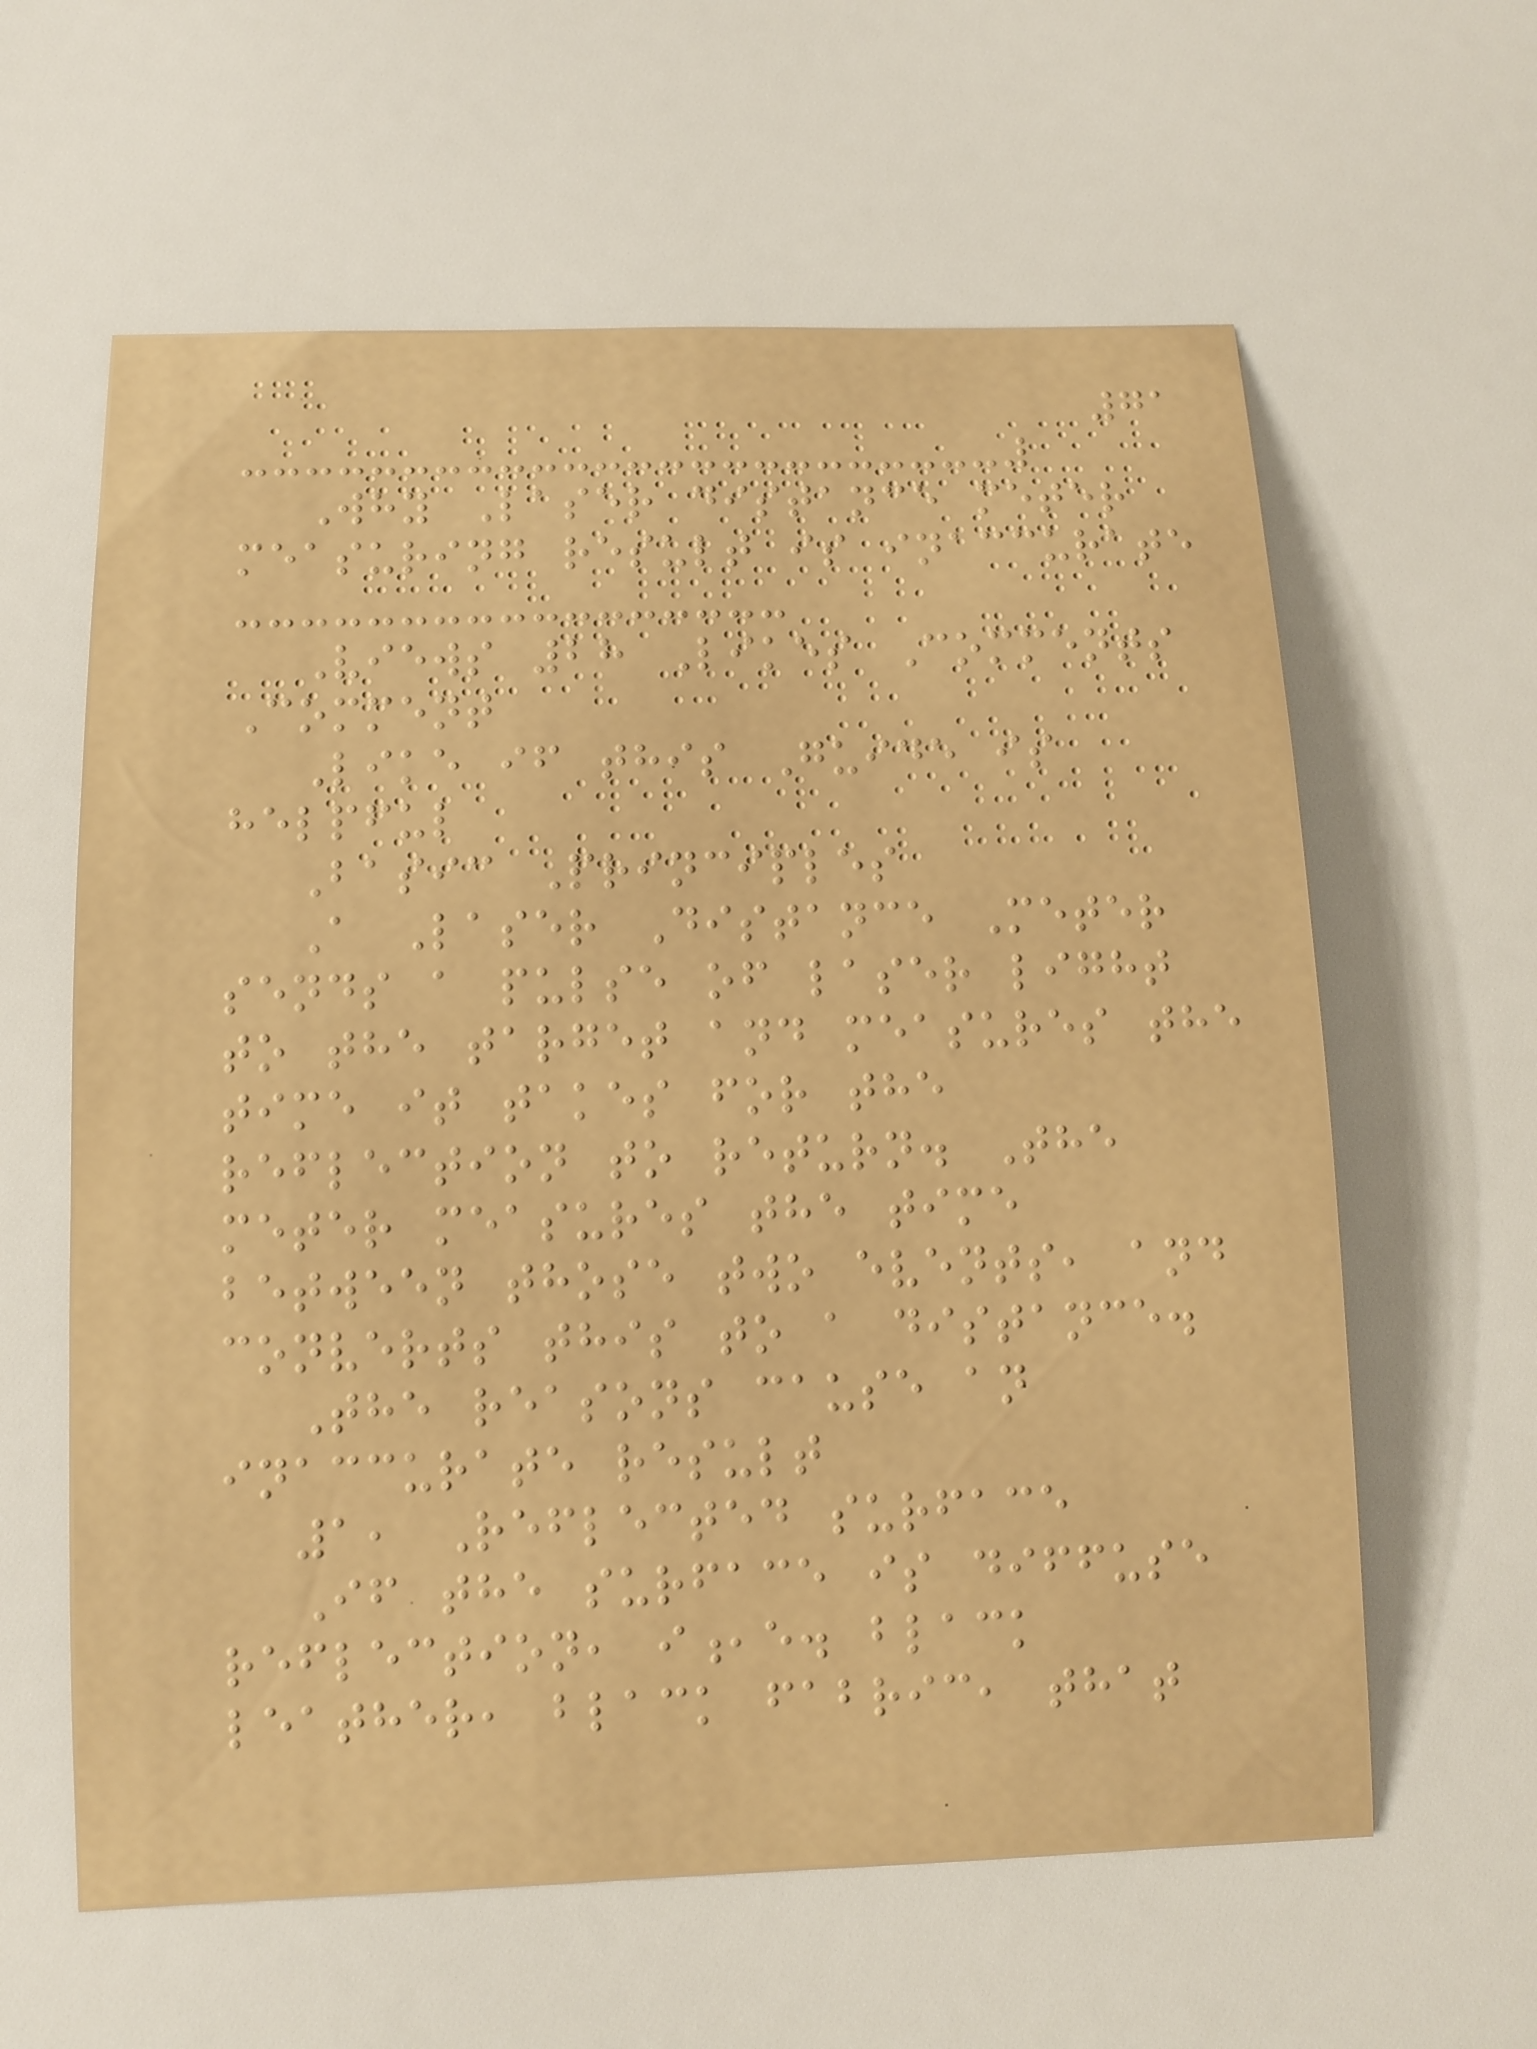71
Why Laser distance meter
measuring result is inaccurate
Views 28 Likes Comments
Comment
Like if this Guide is
helpful
Basic Principles
A Laser Distance Meter
sends a pulse of laser light
to the target and measures the
time it takes for the
reflection to return. The
meter measures the time
between those two events, and
converts this to a distance.
The reasons cause an
inaccurate result
1, Reflected surface
If the surface is diffuse
reflection, i,e. black
leather, black fabric, that
